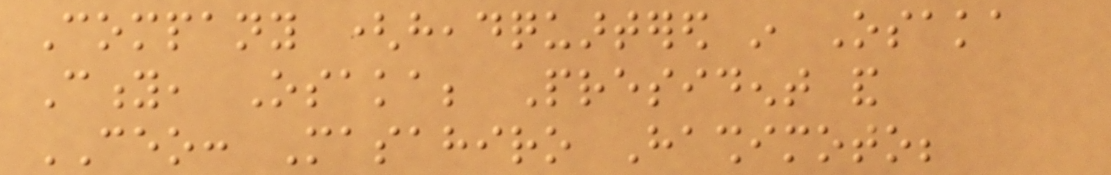Company (headquartered in Osaka
City, Osaka; President and
CEO: Masahiro Hashimoto;
